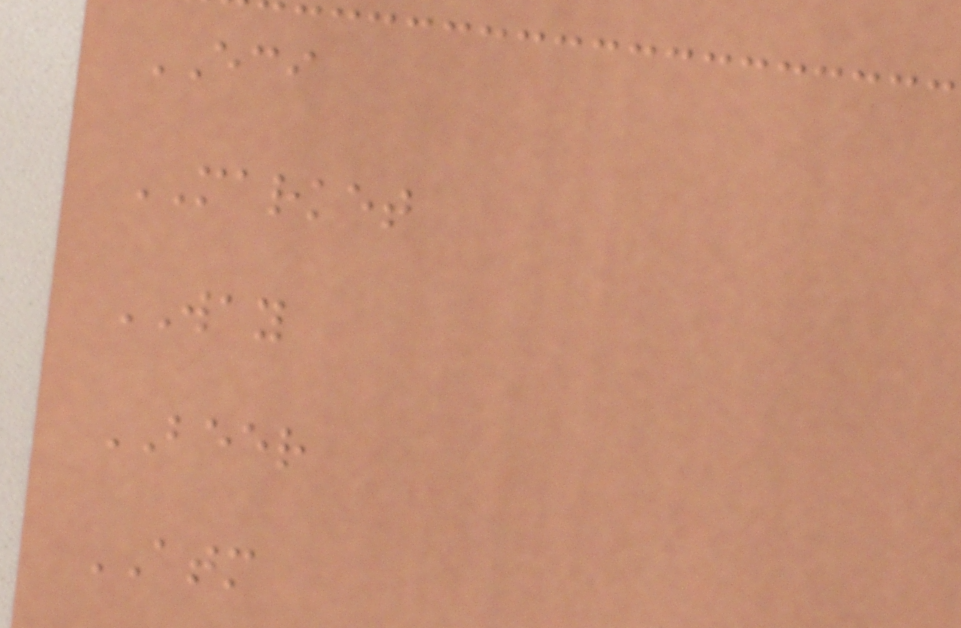ECI
MARKET
WAY
BEER
ATM
